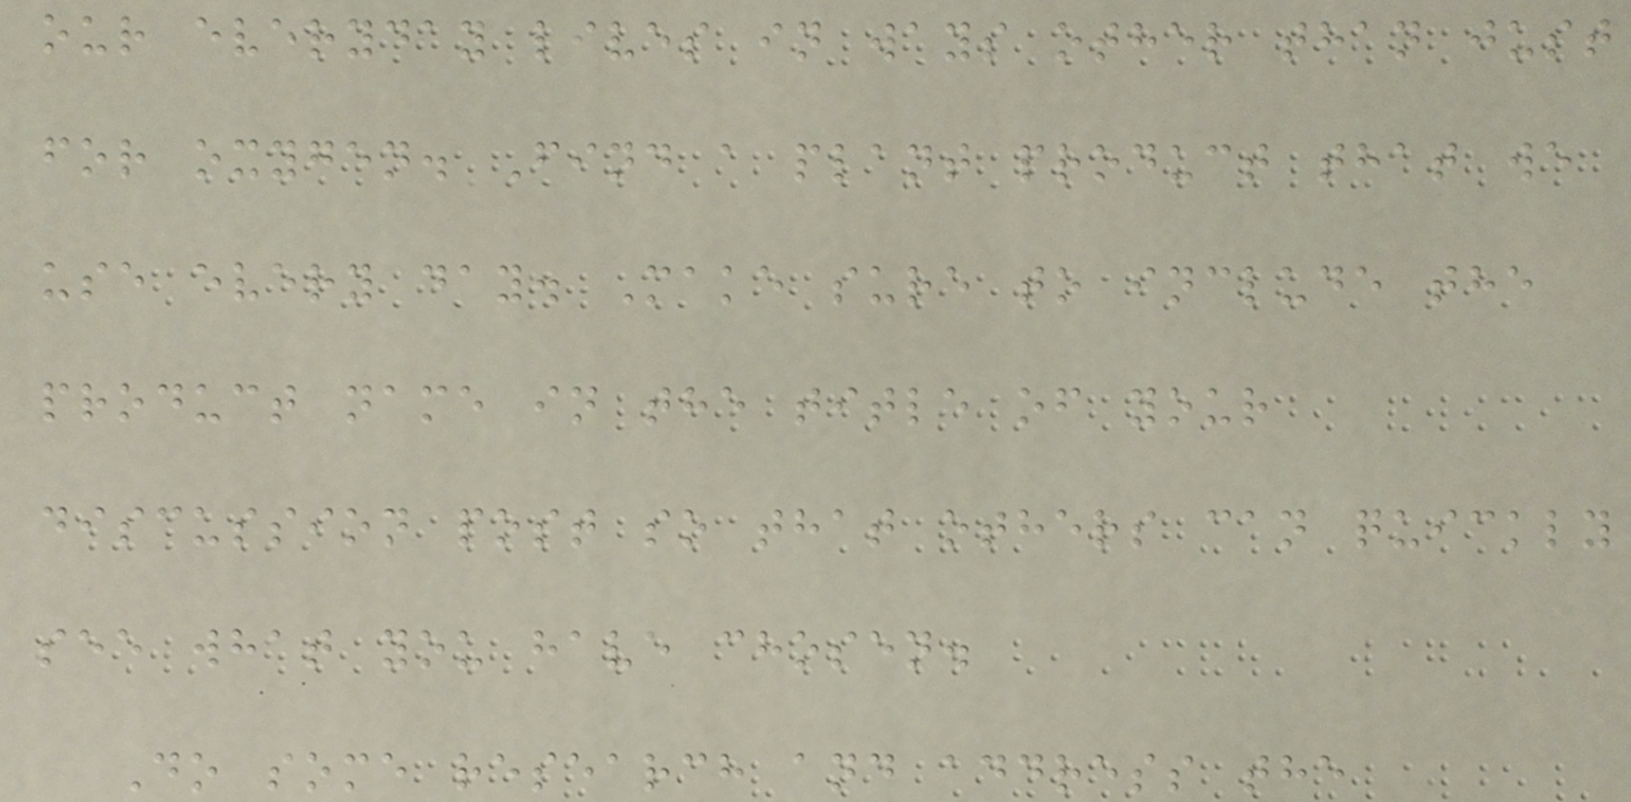our everyday lives in ways other than just
for oxygen. Find a plant product that we
use every day. Make sure to include the
product name in the title of your
discussion post so that others can quickly
see what you have chosen.
Do some research and address the
